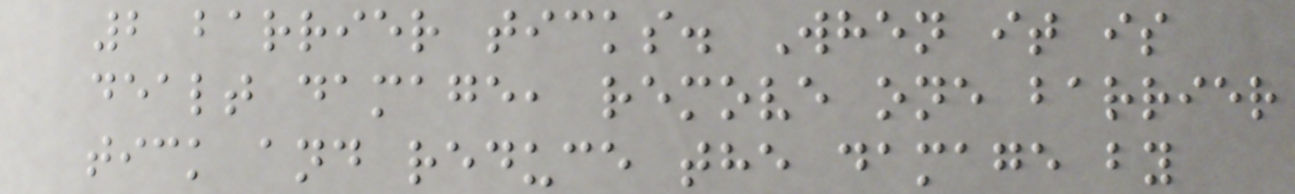2 barrier ticks. When it is
dealt damage, remove one barrier
tick and reduce the damage by
